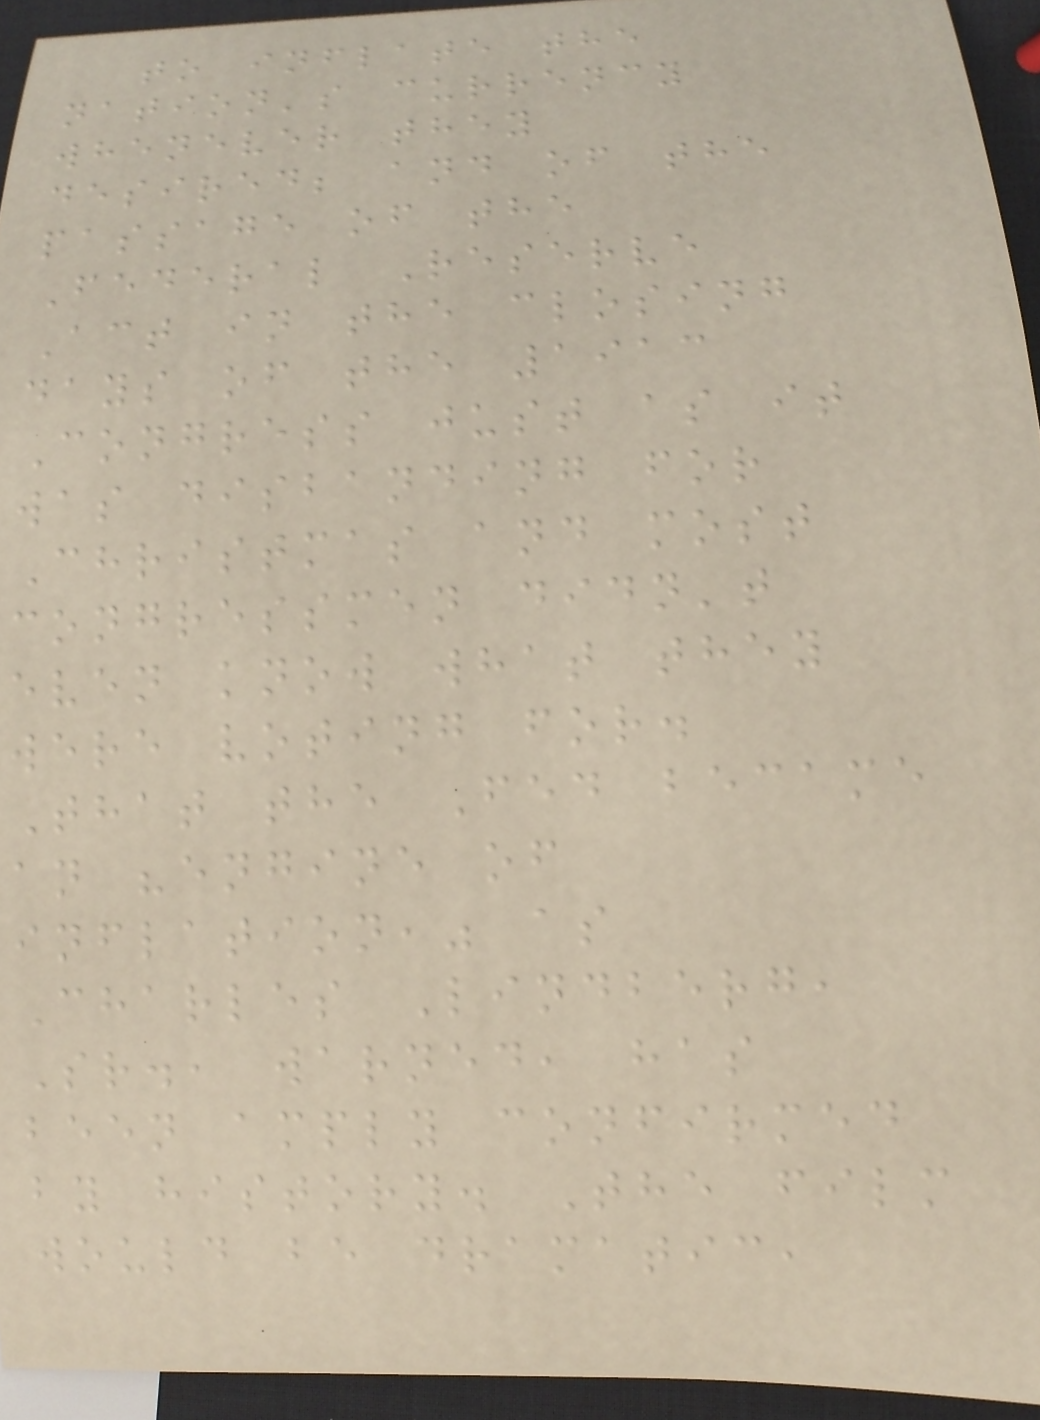to inflate the
nation's currency
whenever they
desired; and of the
passage of the
Federal Reserve
Act in the closing
days of the 1913
Congress just as it
was disbanding for
Christmas and most
congressmen didn't
even know what they
were voting for.
That the Fed became
an "engine of
inflation," as
Charles Lindberg,
Sr., warned, has
been amply confirmed
by history. The film
would be dramatic,
